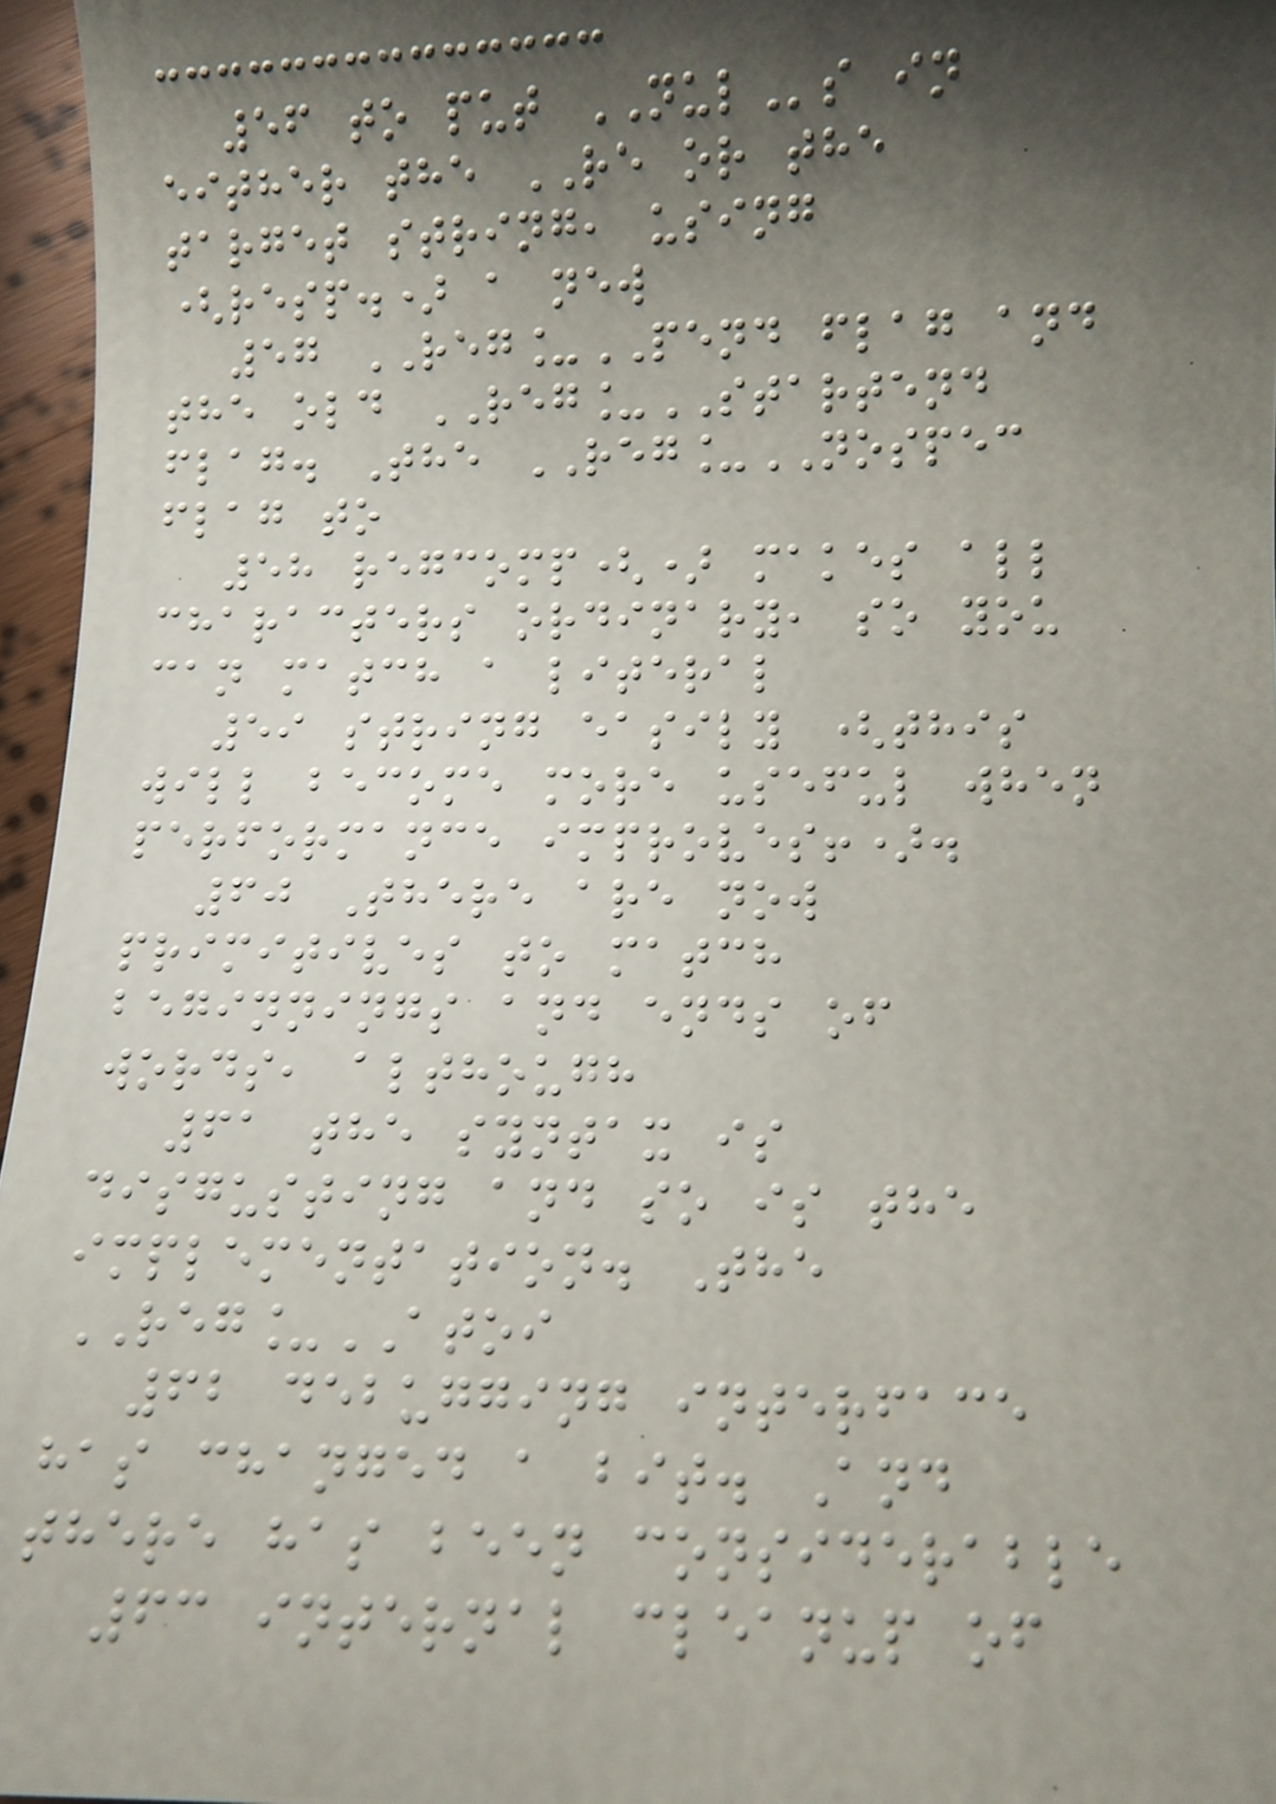56 to put NULs in
either the RE or the
target string, using
(resp.) a new
57 REG_PEND flag and
the old REG_STARTEND
flag. The REG_NOSPEC
flag to
58 regcomp() makes all
characters ordinary, so you
can match a literal
59 string easily (this
will become more useful when
performance improves!).
60 There are now
primitives to match
beginnings and ends of
words, although
61 the syntax is
disgusting and so is the
implementation. The
REG_ATOI
62 debugging interface
has changed a bit. And
there has been considerable
63 internal cleanup of
